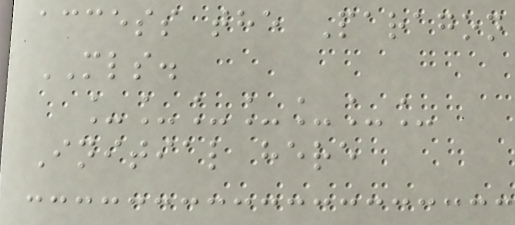access the Paragon
MLS.
_______
Initial here
